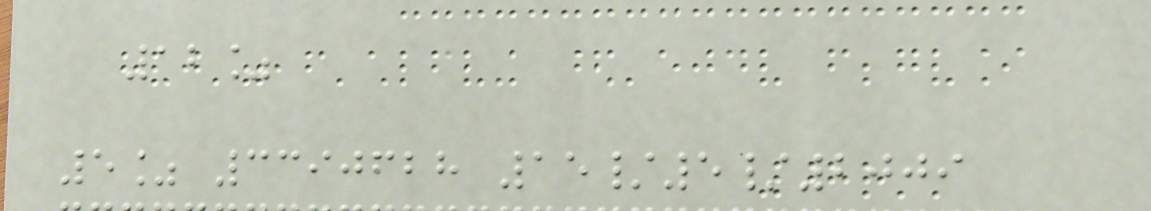12%
5% 3390628 15/5/2009
